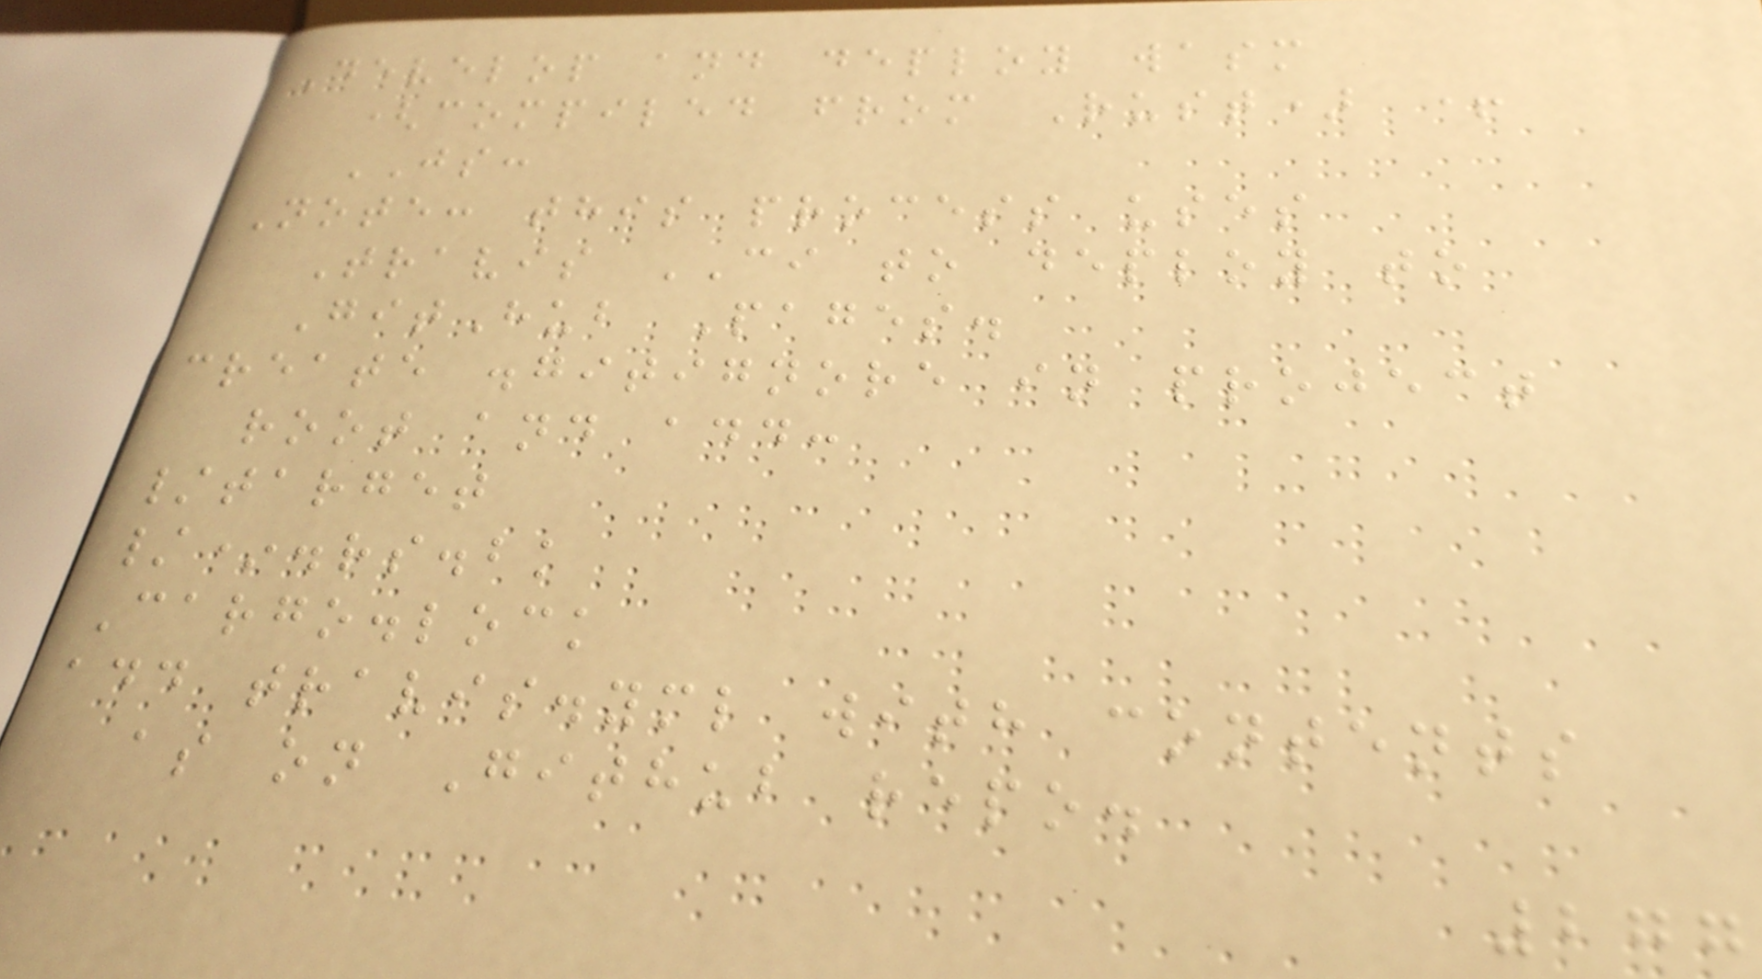Develop and deploy wasm
(compiled from Rust) +
JS:
Note: this process uses
Travis CI to deploy to
GitHub Pages.
create .gitignore in project
root and add:
/target
/*.rs.bk
Cargo.lock
add travis.yml with contents
as on Github repo.
277
